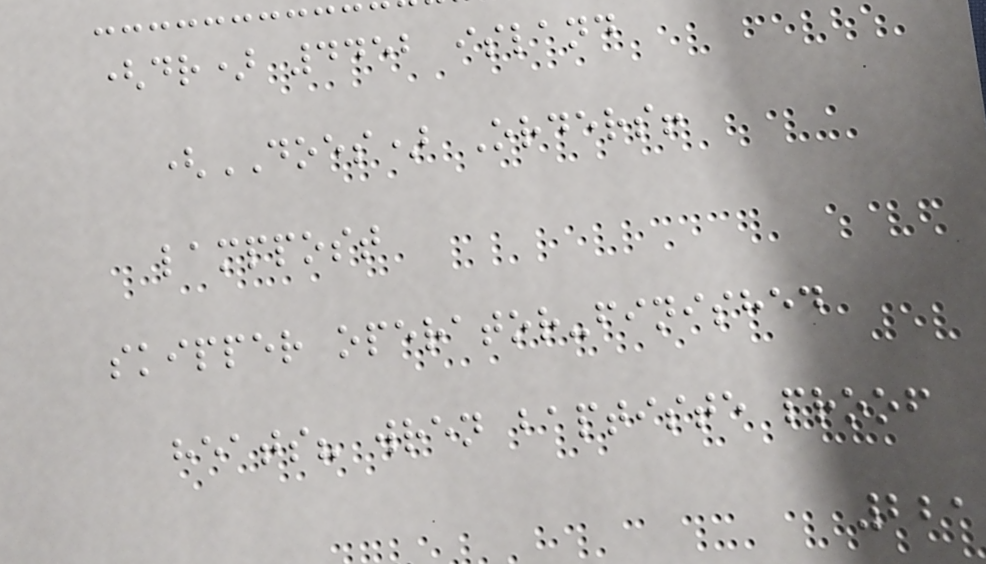(dr) 4452 island
(DOES) Orders!
lamppost
skipper operator-finished
heats? wren baptiste proof
221
